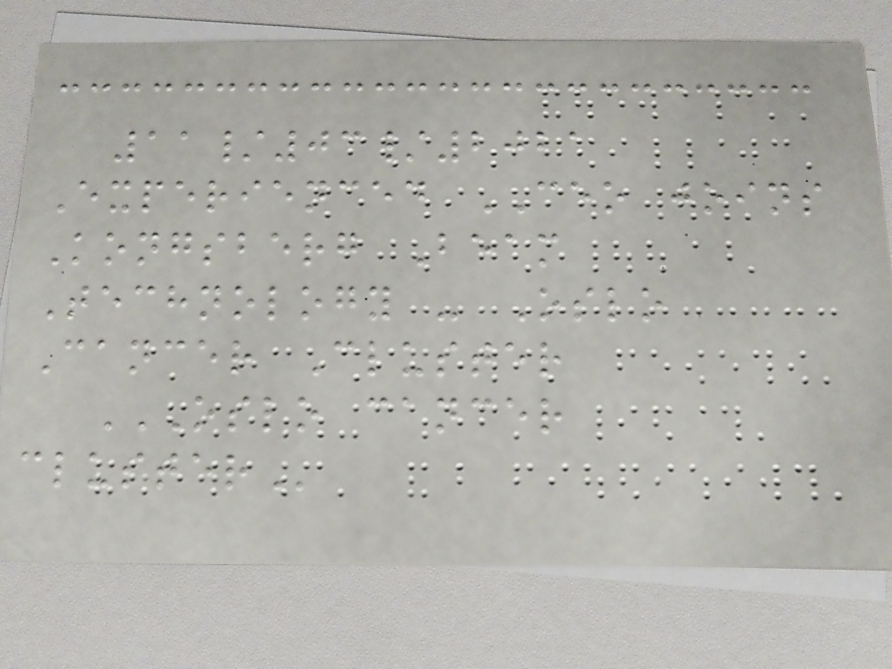11/03/2021
Experienced CEO joins
Kongsberg Beam
Technology - Oslo
Cancer Cluster
OSLO CANCER
CLUSTER
